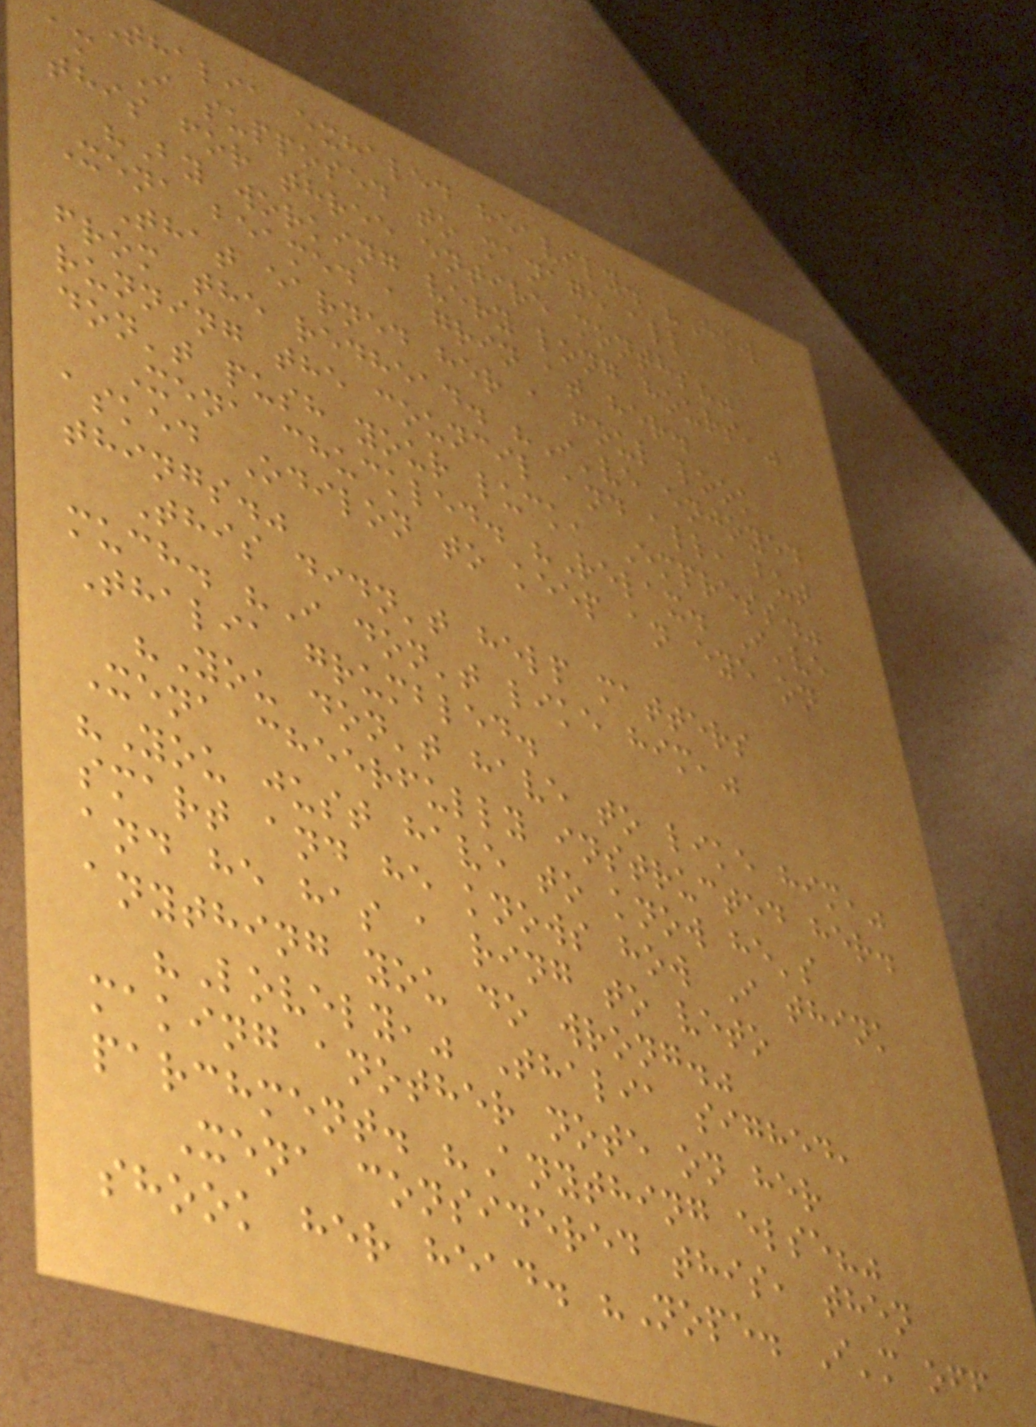Thalia exhaled heavily. "How
am I supposed to manage all
this for three entire months?"
"By working very long hours,"
Xena beamed a grin at her.
That earned her a foul look
from the redhead. "I've enjoyed
running the council and all, but
don't push your luck, Empress."
Xena chuckled. "Relax. I've
asked Odilon to keep an eye on
things."
This didn't help matters
much. "I don't like him,"
Thalia grumbled.
"You don't have to like him,"
Xena cheerfully instructed her.
"You just have to know he's
smart and he knows how I think
and he has a ring to veto
anything you do wrong."
"Lovely," Thalia sighed,
making another note on her
parchment. "Anything else?"
Xena considered this, then
shook her head. "Nope. I'm off
